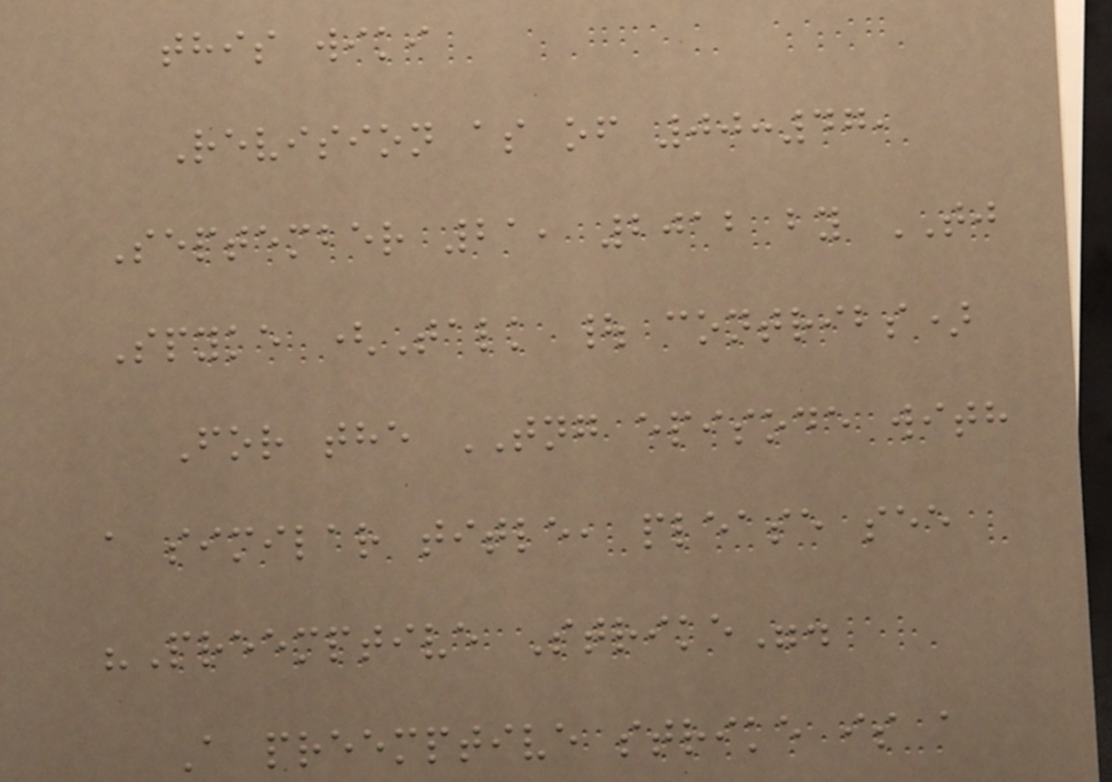this wiki
Revision as of 00:47,
September 21, 2012 by TJ
Spyke (Talk | contribs)
For the TNG episode with
a similar title, please see
"Preemptive Strike".
A preemptive strike is a
